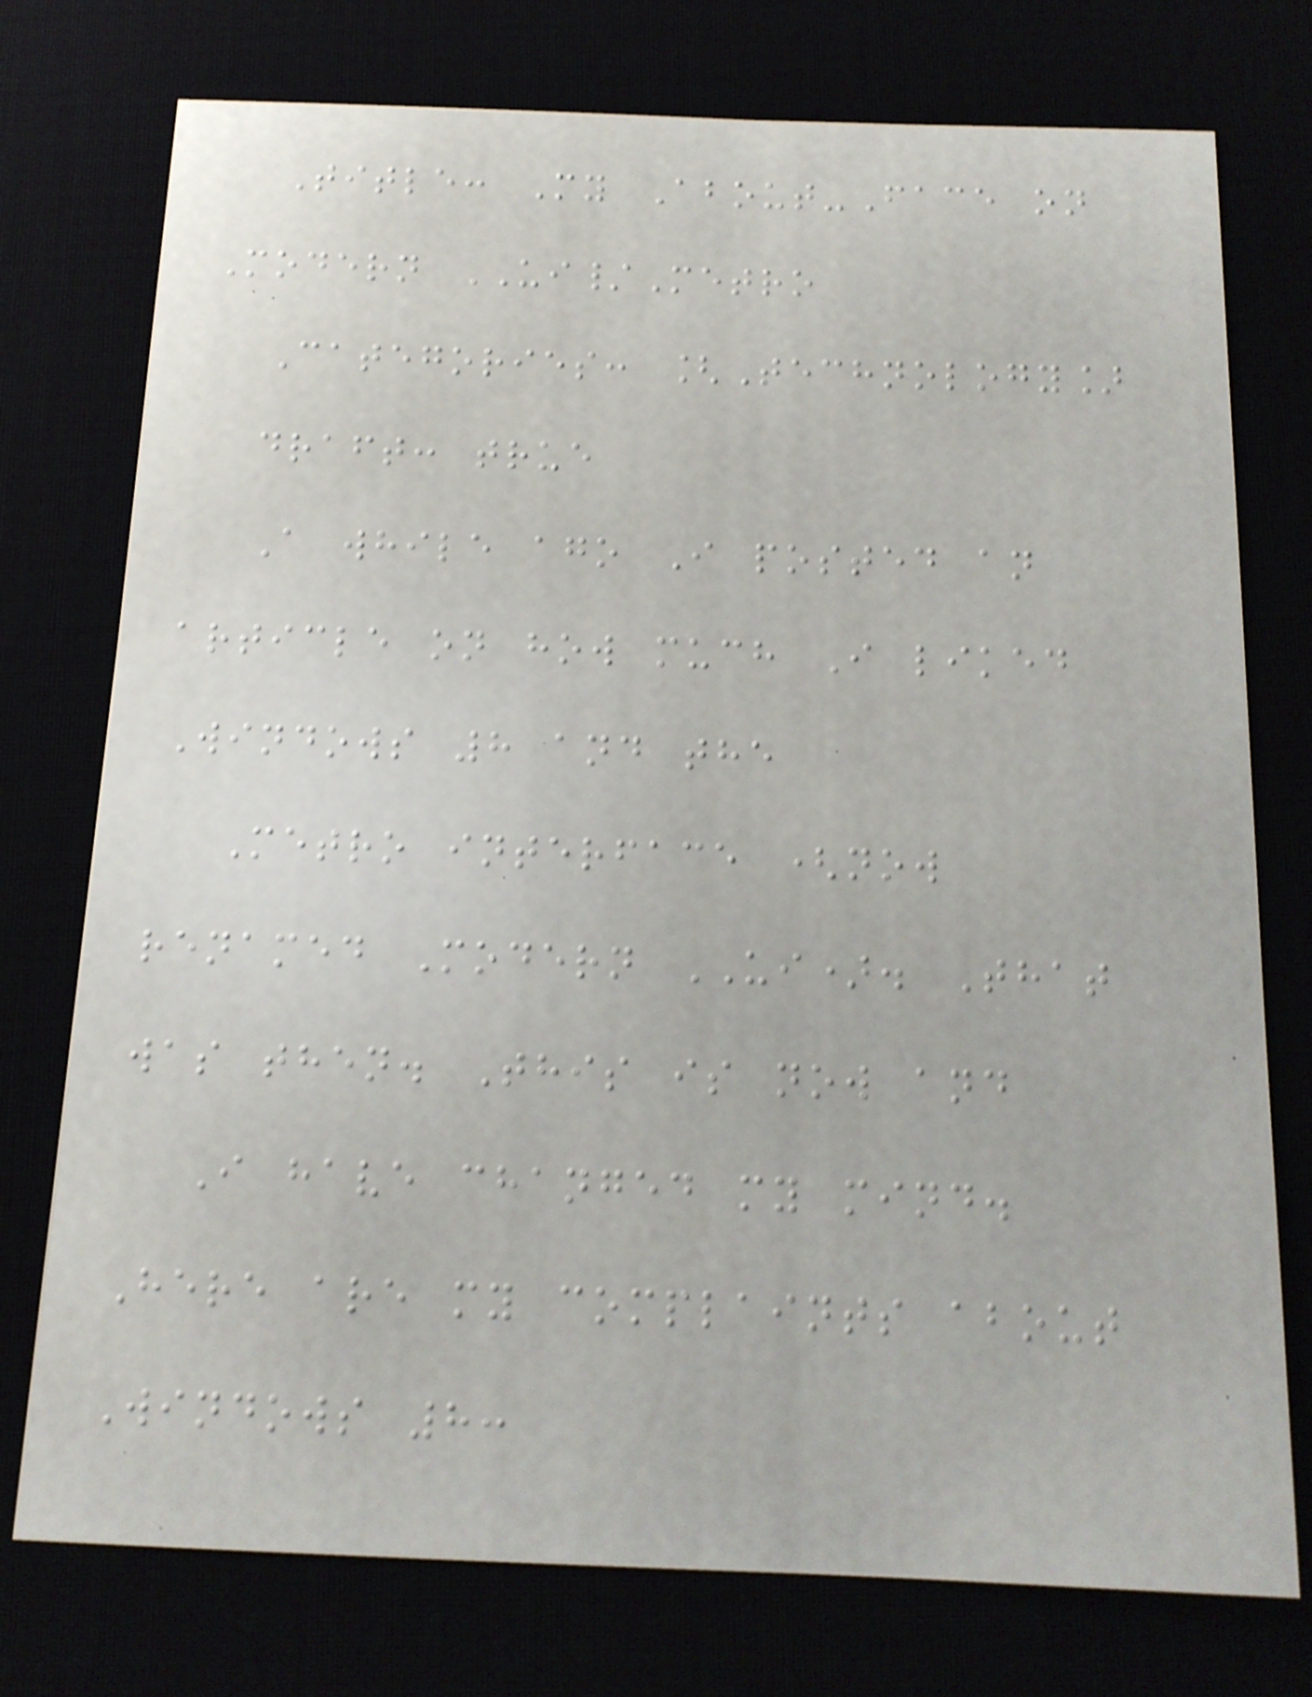Title: My About-Face on
Modern UI/Metro
Categories: [Technology]
draft: true
A while ago I posted an
article on how much I liked
Windows 8 and the
Metro interface (now
renamed Modern UI). That
was then. This is now and
I have changed my mind.
Here are my complaints about
Windows 8:
